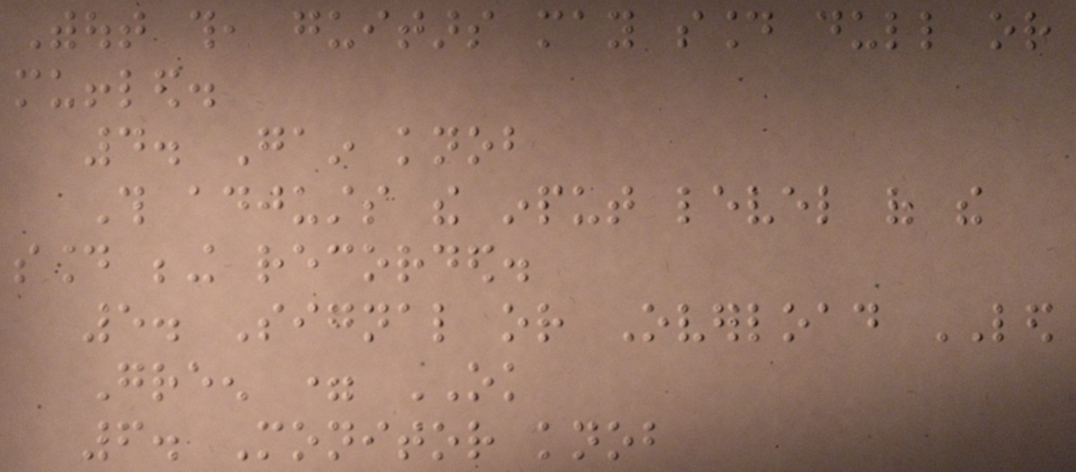Without this, guitars may sound dull or
muffled.
4. Gain knob
This adjusts the input level of the
sound being recorded.
5. Signal or Overload LED
Green = OK
6. Monitor knob
